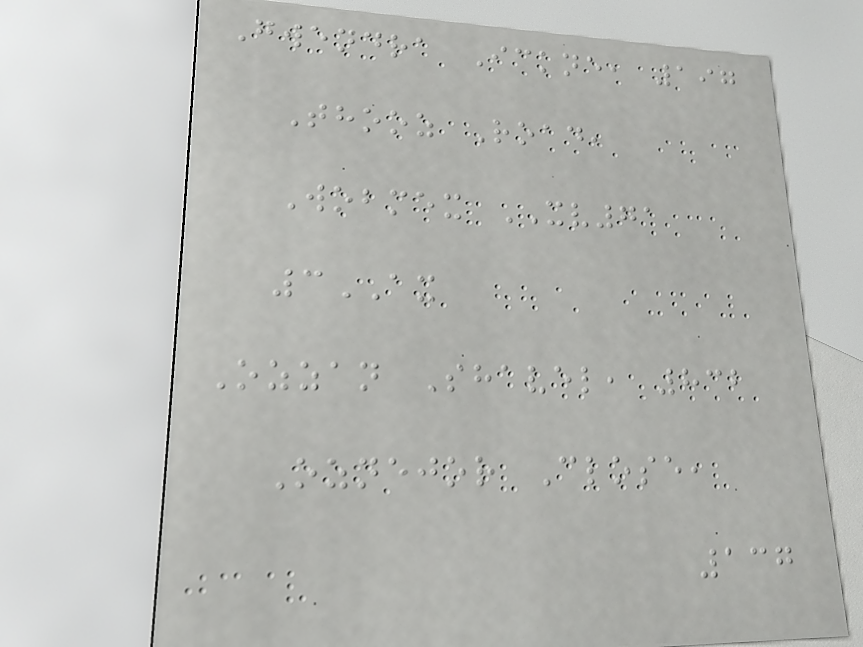Gwendra Ickne, 197
Thooz Road,
Wobmex XV71
3AX
Ozzan Shavel, 832
Oznejor Close,
137
